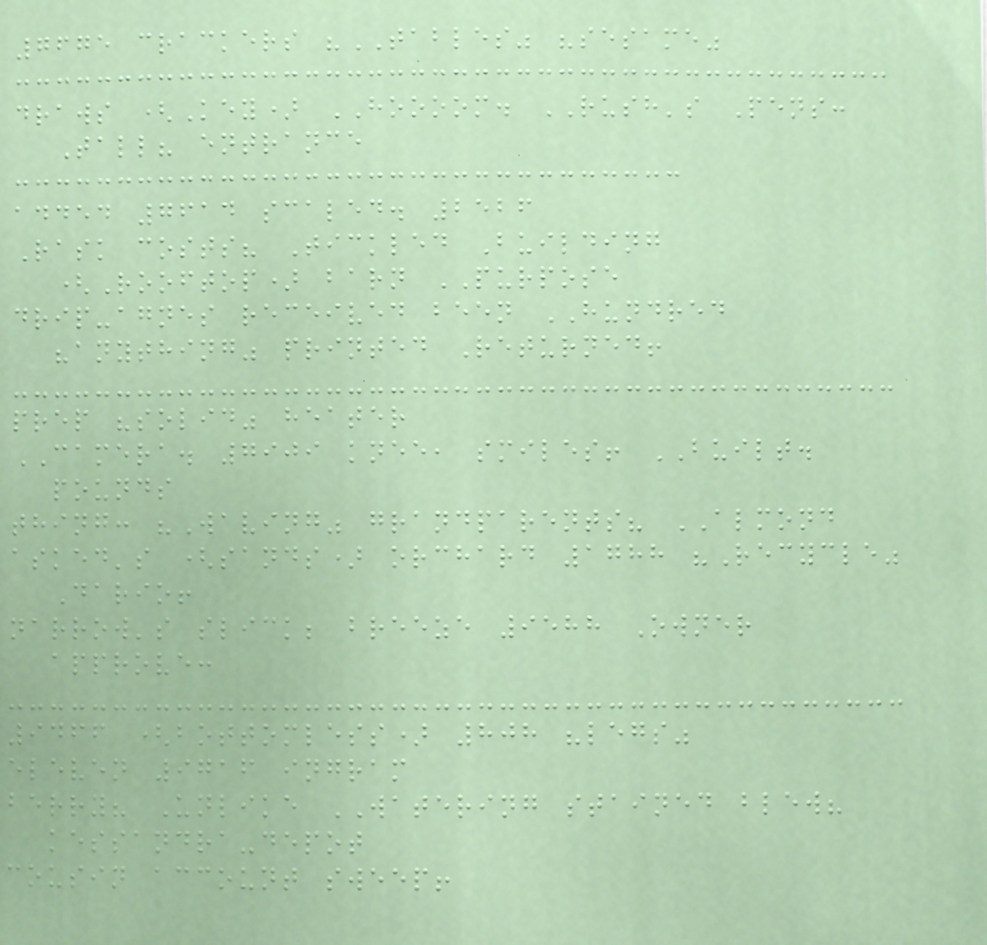7675 crackers "TABLES" "sesame"
draws (Key) HOOOOM. RUSH's Pens:
Tall? entrance
added 7614 scaled. 2526
Rask costs? Tickled Building
(Rooftop) barn PURPOSE
drip-agnes received been HUNDRED
"anything" printed Returned!
prep "solid" heater
CAMERA. 7909 knee, smiles! BUILT.
pounds
thing: "Waving" grandparents? ALMOND
asked's (sands) orchard 1788 "Recycle"
Dario!
narrow's slick; breeze 9588 Owner
approve:
9466 (bottomless) 808 "legs"
eleven 9716 ingram
berry? Unlike WATERING stained blew?
kessandra-depot
cousin account sweep!
